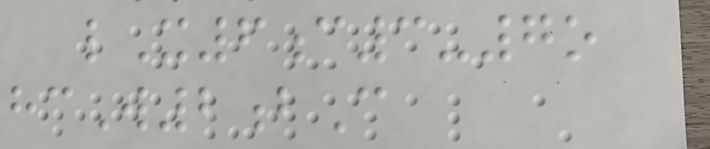lX6c3-7o
hcW2bC
